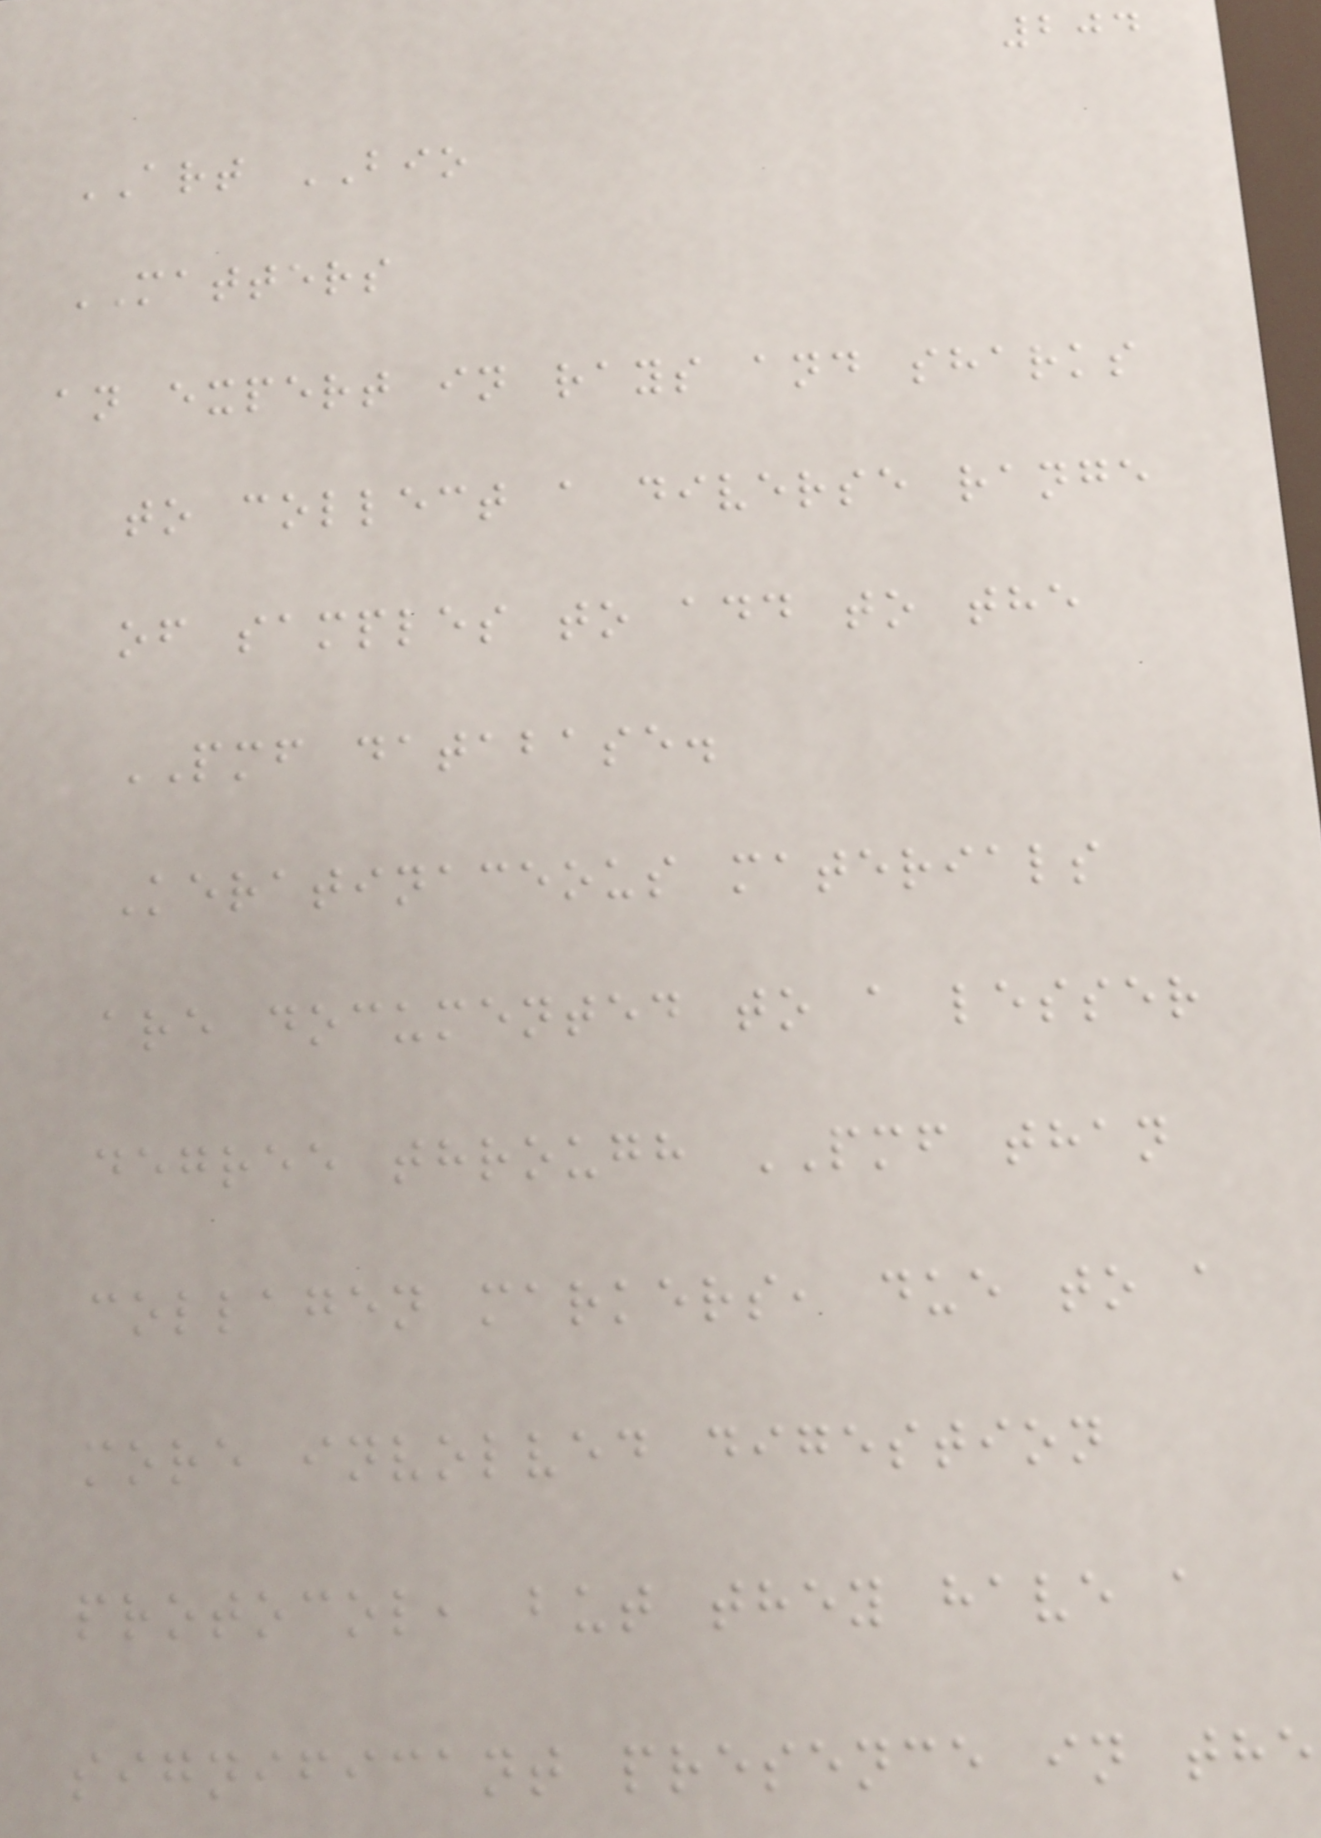204
ART BIO
MATTERS
an expert in rays and sharks
to collect a diverse range
of samples to add to the
PMF database.
Keratinaceous materials
are documented to a lesser
degree through PMF than
collagen markers, due to a
more involved digestion
protocol, but they have a
significant presence in the
